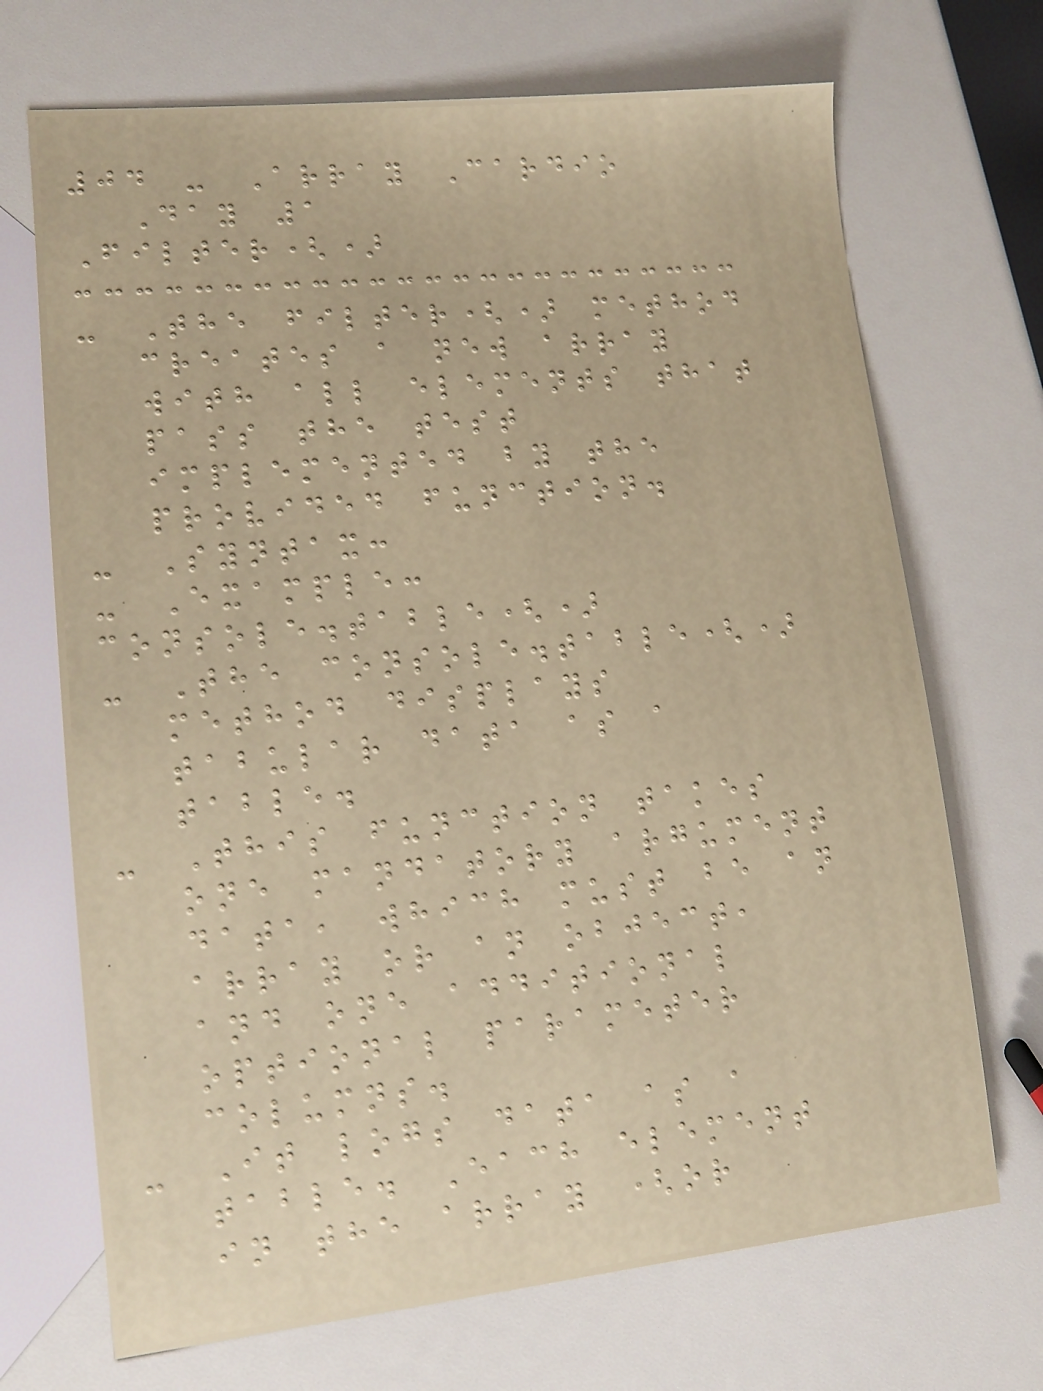04 - Array Cardio
Day 1
Filter()
- The filter() method
creates a new array
with all elements that
pass the test
implemented by the
provided function.
- Syntax:
- Example:
console.table()
- The console.table()
method displays
tabular data as a
table.
- This function takes
one mandatory argument
data, which must be an
array or an object,
and one additional
optional parameter
columns.
- It logs data as a
table. Each element
in the array (or
